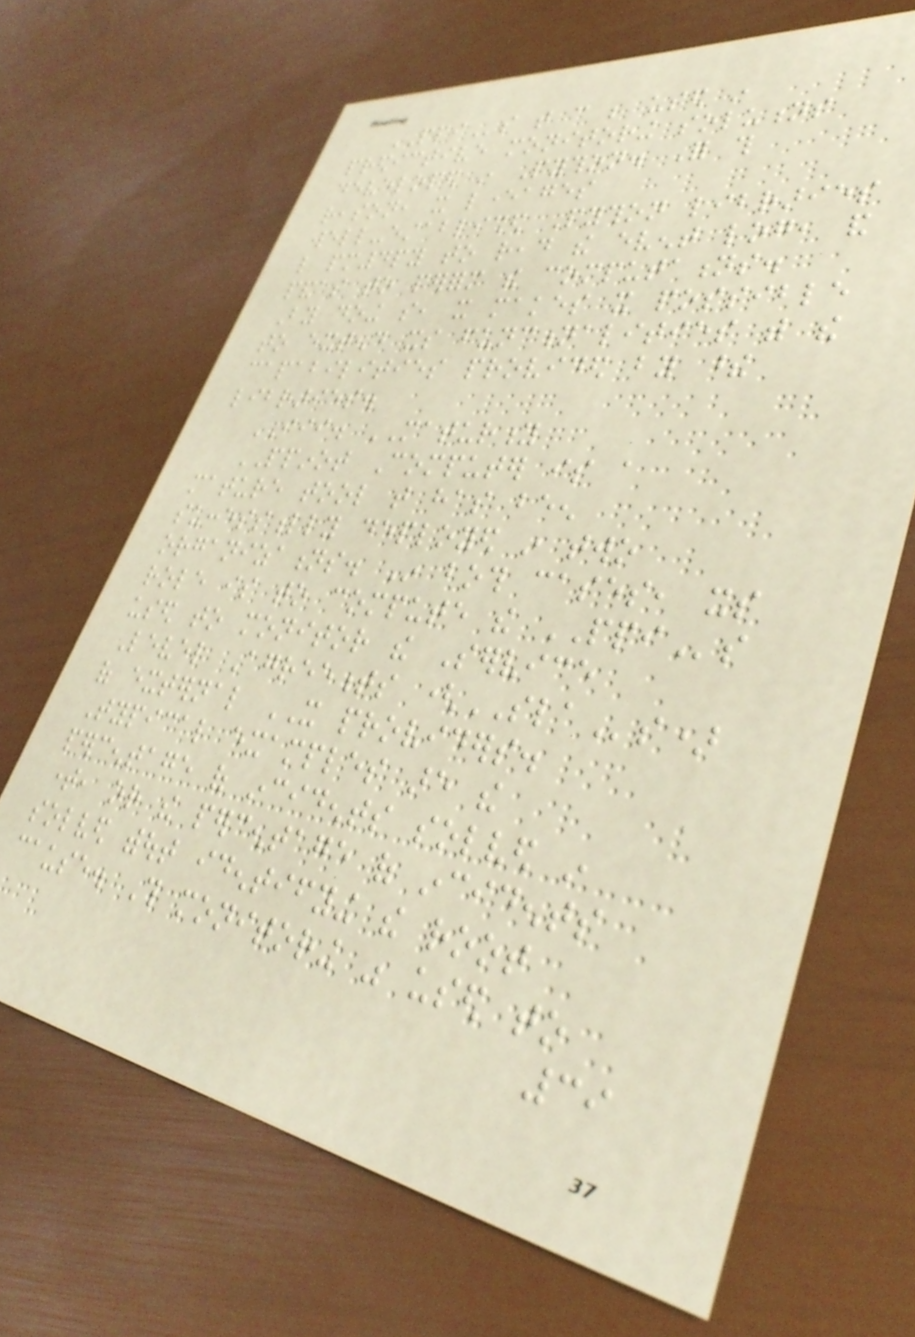PPIs that can be used in
predictive monitoring solutions
developed in Python. For this
reason, it leverages
well-established Python libraries
like pm4py to read the event log, and
pandas to perform the computations.
By doing so, it makes it possible
to extend its functionalities with the
capabilities provided by these
libraries.
III. MATURITY
PPINOT Computer is a
mature tool that has been
successfully deployed in two
organizations. In both cases, its
role is to compute the PPIs
used to monitor the Service
Level Agreements (SLAs)
of external IT providers.
Typical examples are the
percentage of incidents solved in
time, or the percentage of incidents
solved without identifying the root
cause. This monitoring was used to
39
